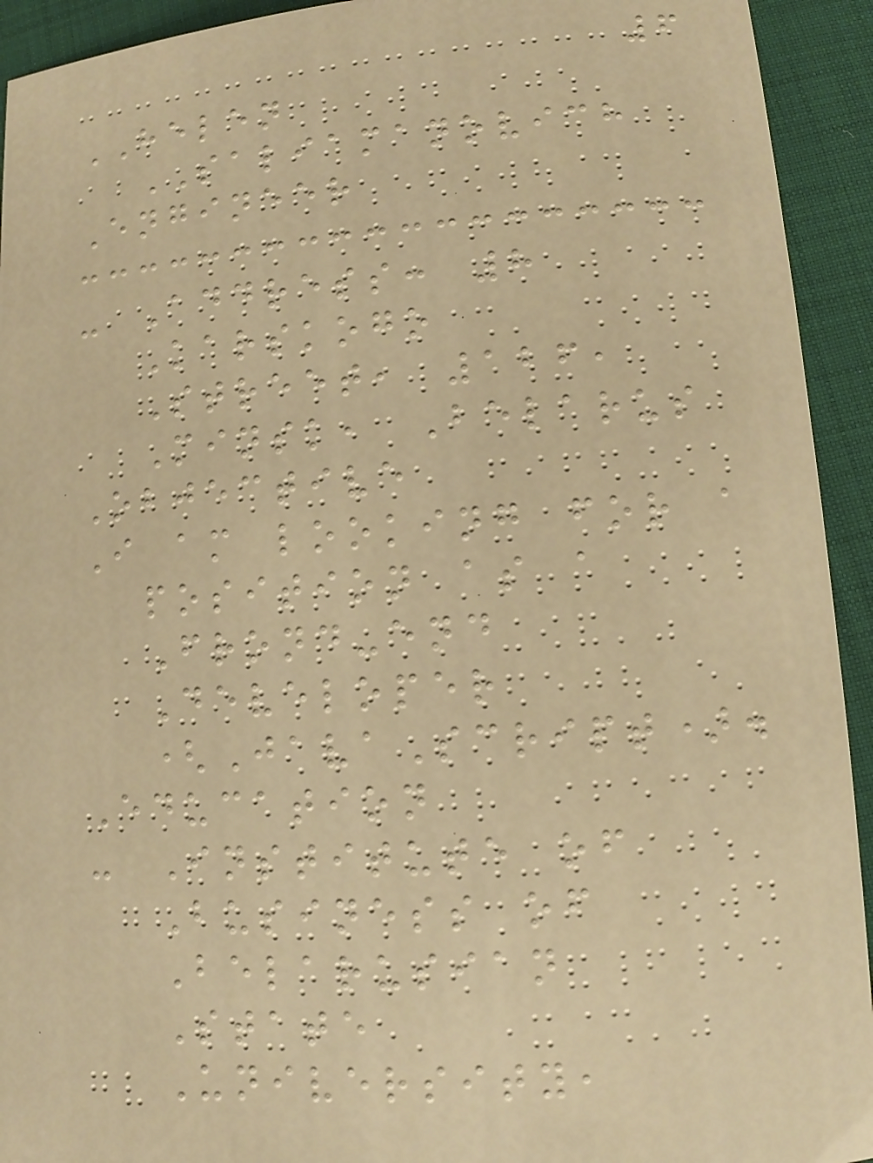6
HELEN
SALIAMANOVICH
Engineer
- Address: 8
Karskogo
Street, 126,
Minsk, Belarus
Objective
I am looking for a
position as a
Frond-end
Developer
(JavaScript).
Education
- Institute of
Business of
Belarusian
State
University,
